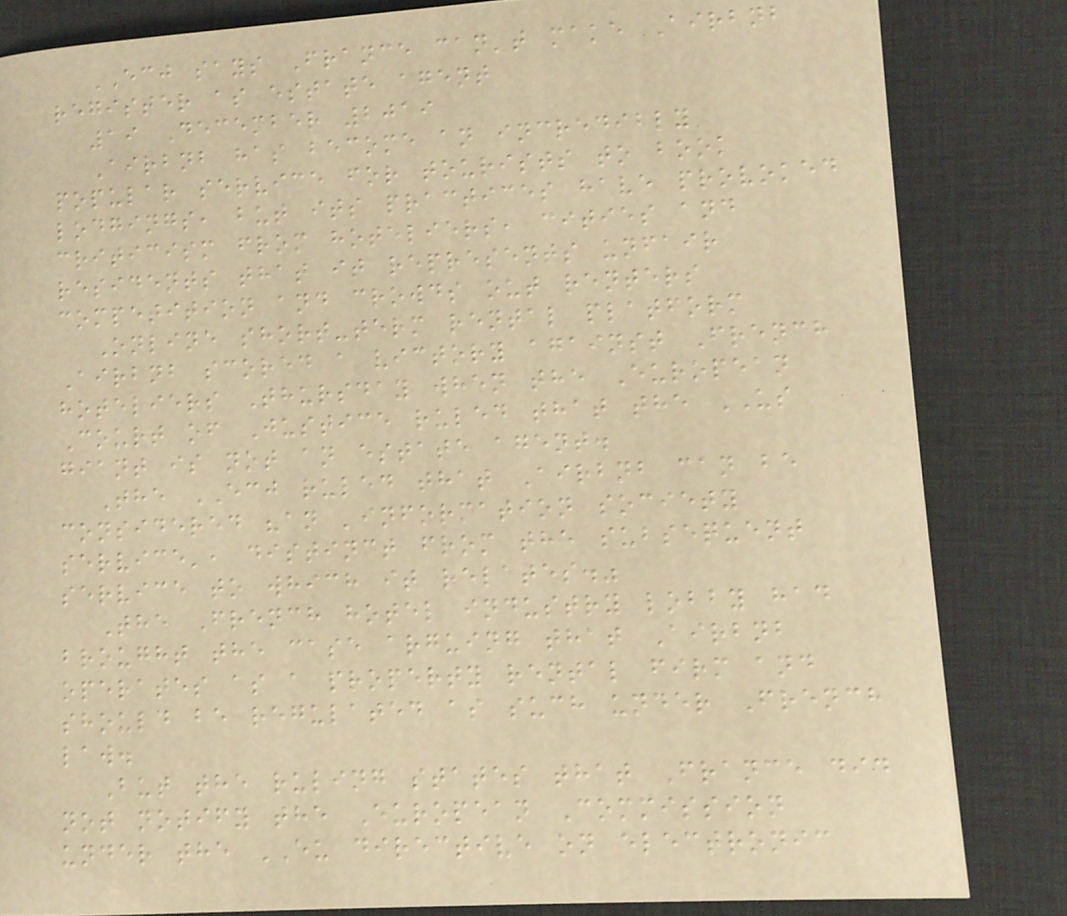ECJ says France can't make Airbnb
register as estate agent
19 December 2019
Airbnb has become an incredibly
popular service for tourists to book
lodgings, but its practices have provoked
criticism from hoteliers, cities and
residents that it represents unfair
competition and crowds out renters
Online short-term rental platform
Airbnb scored a victory against French
hoteliers Thursday when the European
Court of Justice ruled that the US
giant is not an estate agent.
The ECJ ruled that Airbnb can be
considered "an 'information society
service', distinct from the subsequent
service to which it relates."
The French hotel industry lobby had
brought the case arguing that Airbnb
operates as a property rental firm and
should be regulated as such under French
law.
But the ruling states that France did
not notify the European Commission
under the EU directive on electronic
